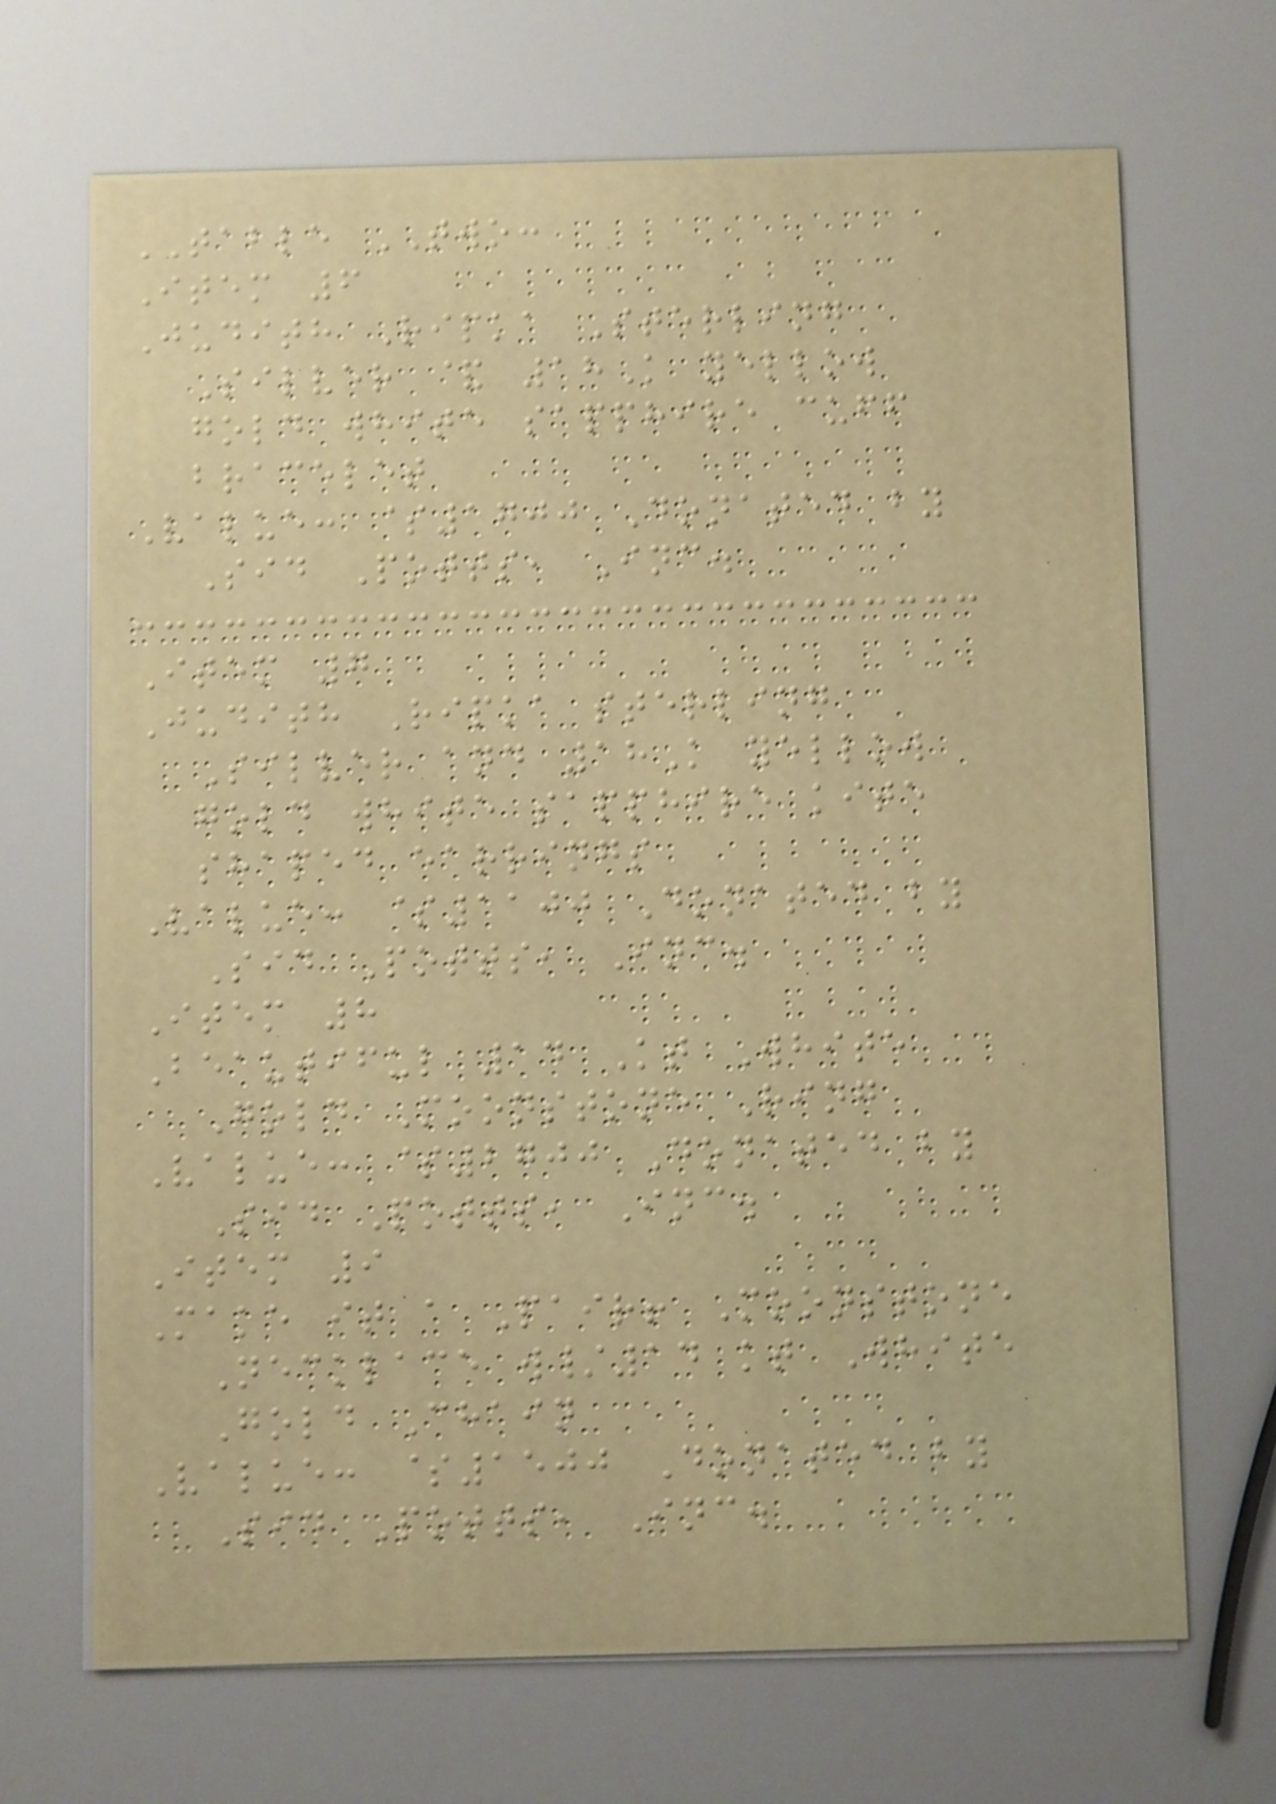TABLE TWO:
Item 6
Judith Ripka Sterling
Silver & 18K yellow
gold white sapphire cuff
bracelet
Value: $1700 Donated by
Sid Potts, Inc.
Item 7
Judith Ripka sterling
Silver and 18K yellow
gold white sapphire kite
shaped earrings
Value: $1100 Donated by
Sid Potts, Inc.
Item 8
Beautiful 14 Kt White
Gold Moonstone Ring
Value: $2700 Donated by
Sid Potts, Inc.
Item 9
Make it a Pair! Moonstone
Necklace w/14 kt White
Gold Chain
Value: $1500 Donated by
Sid Potts, Inc.
